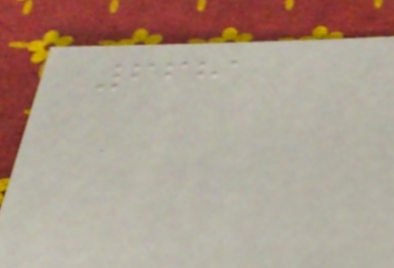6681
